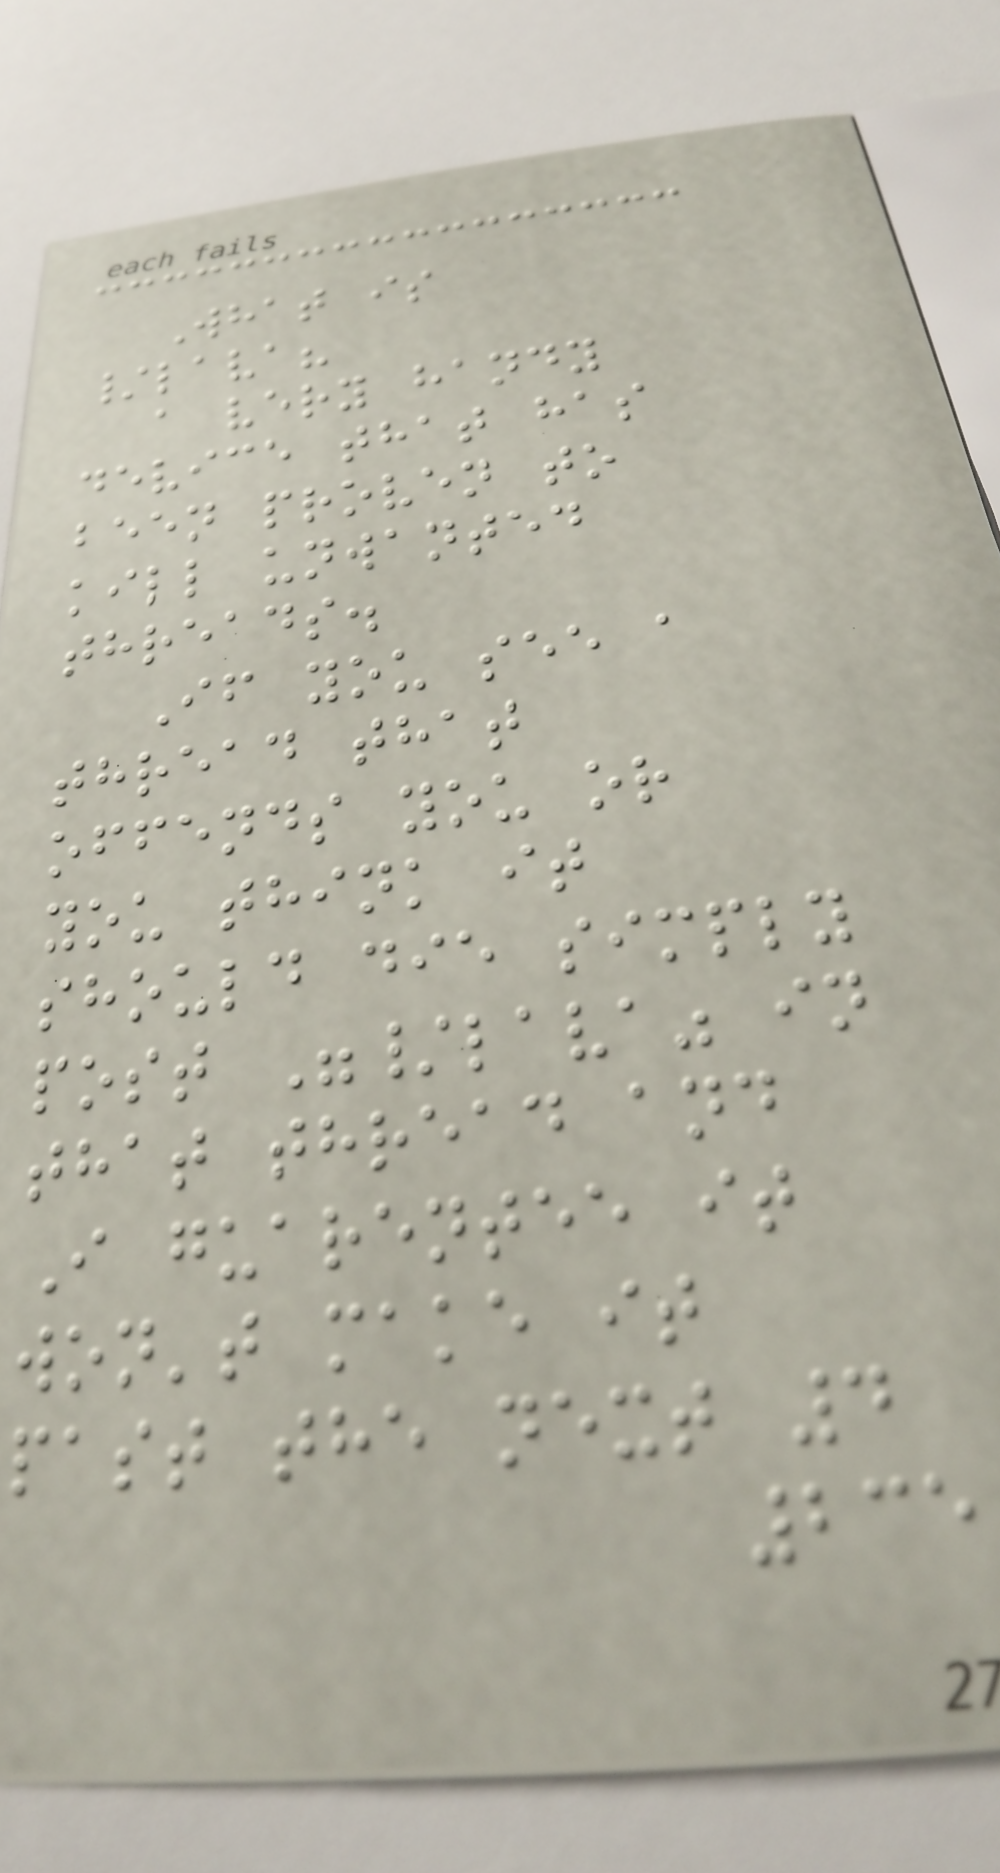What is
/lava?
a very handy
device that has
been proven to
kill unwanted
threads.
If you see a
thread that
offends you or
you think it
should die simply
post "/lava" in
that thread and
I guarentee it
won't make it
past the next 4
235
